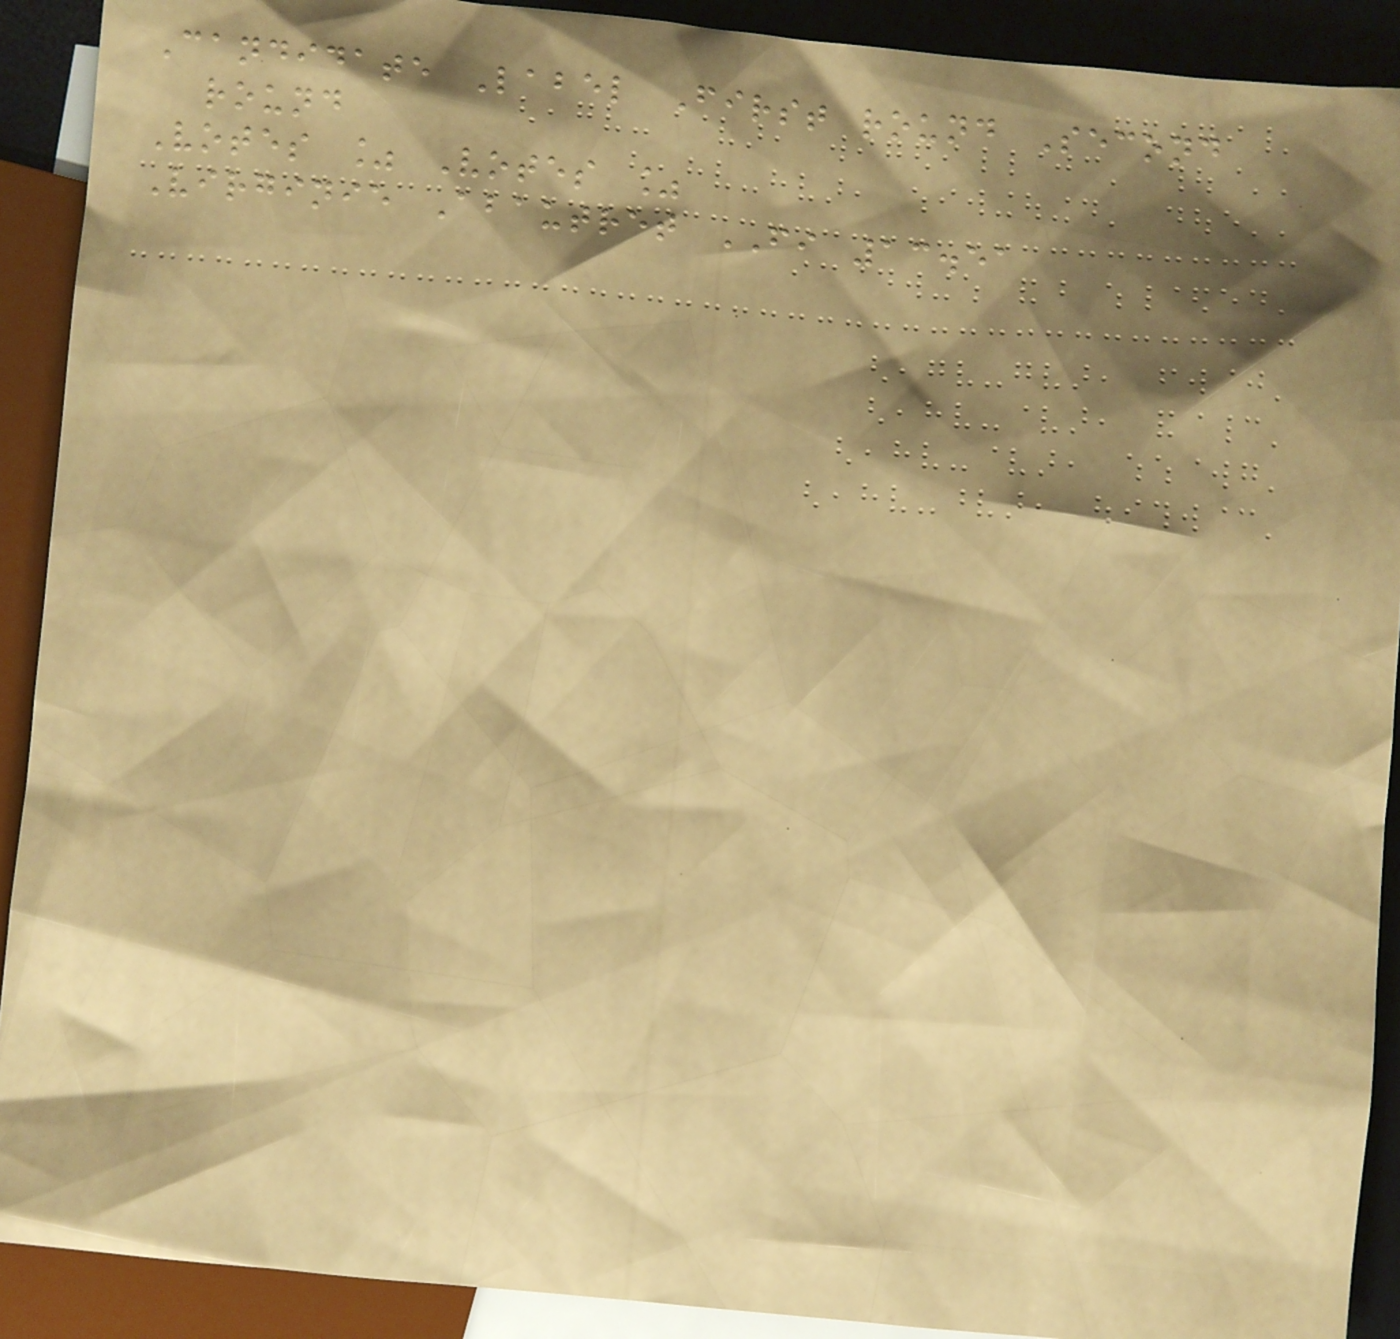Candidate Label First round Second
round
Votes % Votes %
Virginie Abautret FI 13.51
